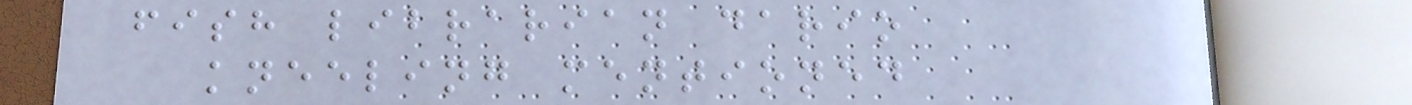fish librarian dario
kneeling mentioned
